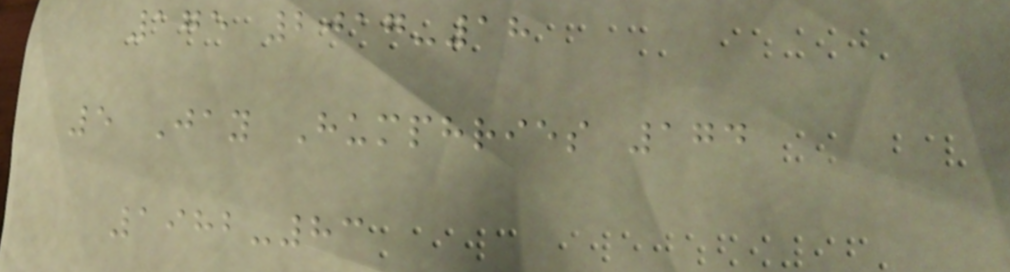175 2017-18
5 Jay Humphries 174
1982-83
